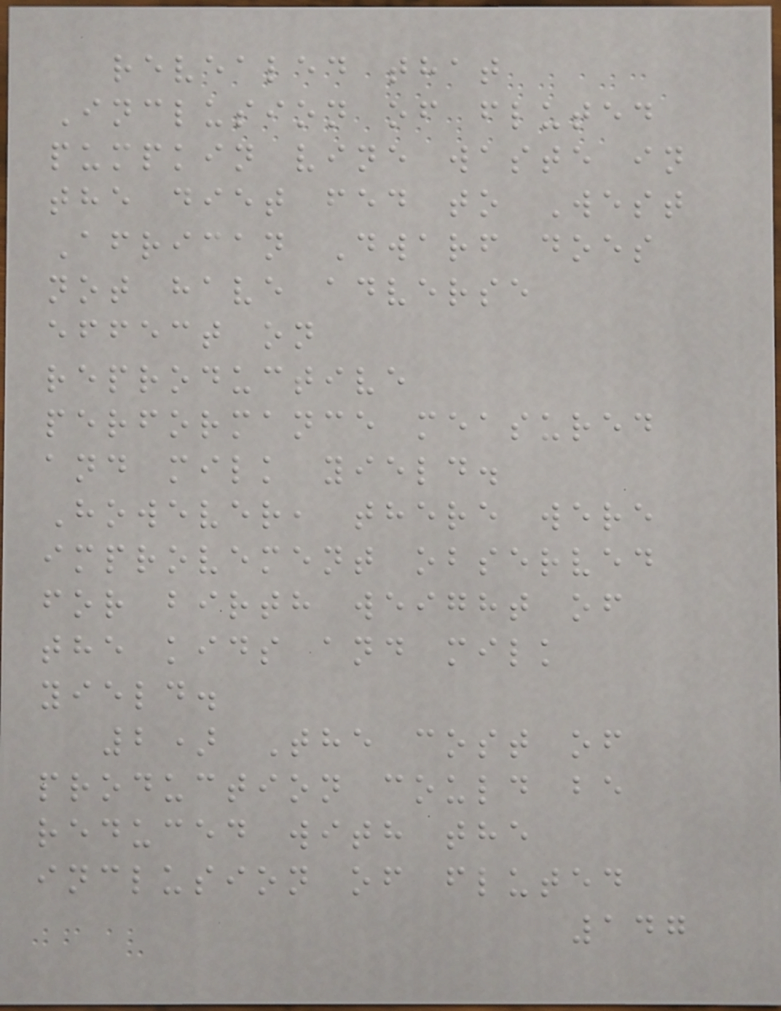revealed that
Inclusion of fluted
pumpkin vine waste in
the diet fed to West
African Dwarf does
not have adverse
effect on
reproductive
performance measured
and milk yield.
However, there were
improvement observed
for birth weight of
the kids and milk
yield.
2) The cost of
production could be
reduced with the
inclusion of fluted
147
